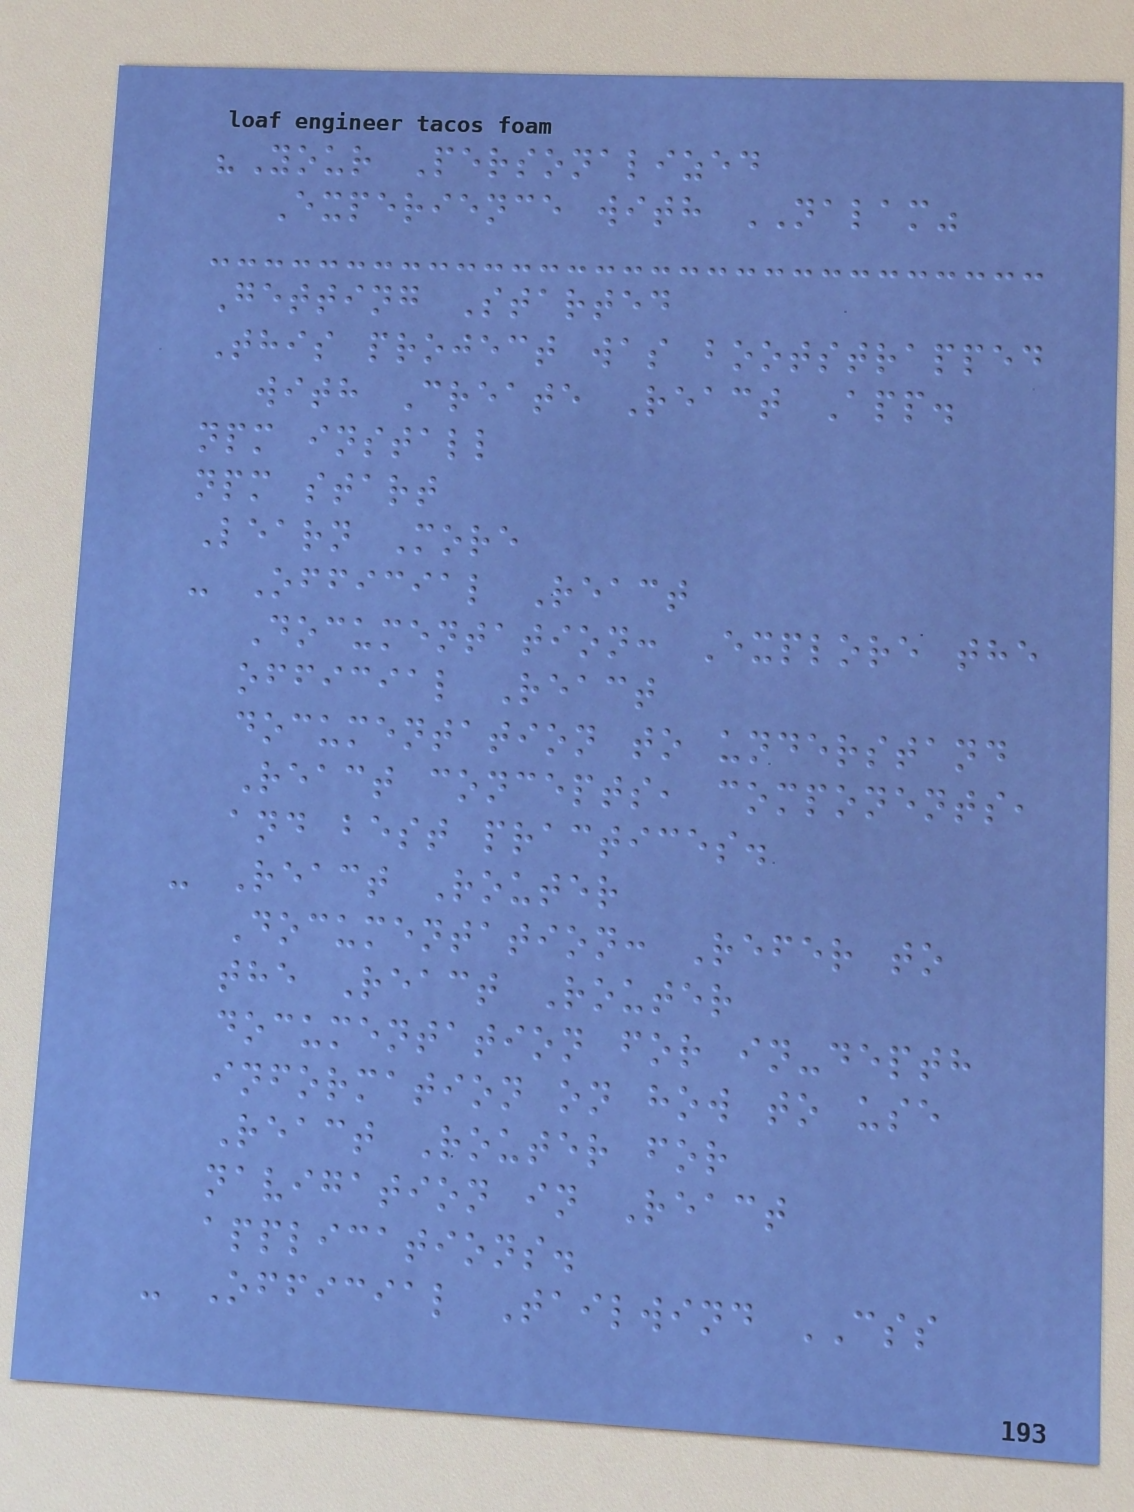"Your Personalized
Experience with NALAM"
Getting Started
This project was bootstrapped
with Create React App.
npm install
npm start
Learn More
- Official React
Documentation: Explore the
official React
documentation to understand
React concepts, components,
and best practices.
- React Router
Documentation: Refer to
the React Router
documentation for in-depth
information on how to use
React Router for
navigation in React
applications.
- Official Tailwind CSS
